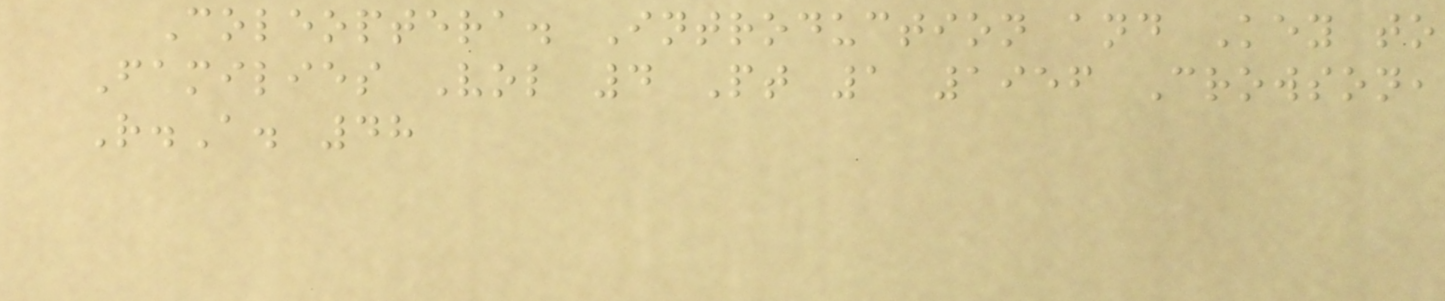Coleoptera. Introduction and Key to
Families Vol 4 Pt 1 1956 Crowson,
R.A. 48
